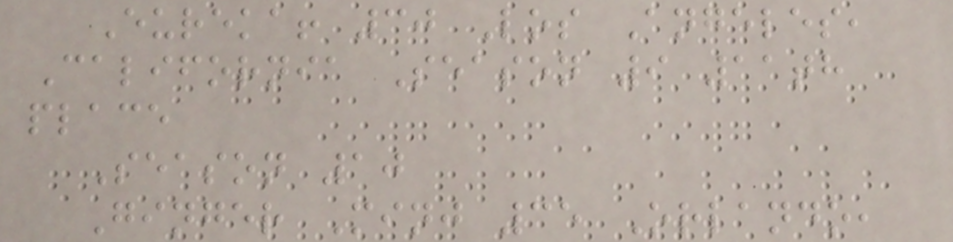Eureka! 30 Los Angeles,
California Season 9 11th
place
Season 10
Ginger Minj 35 Orlando,
